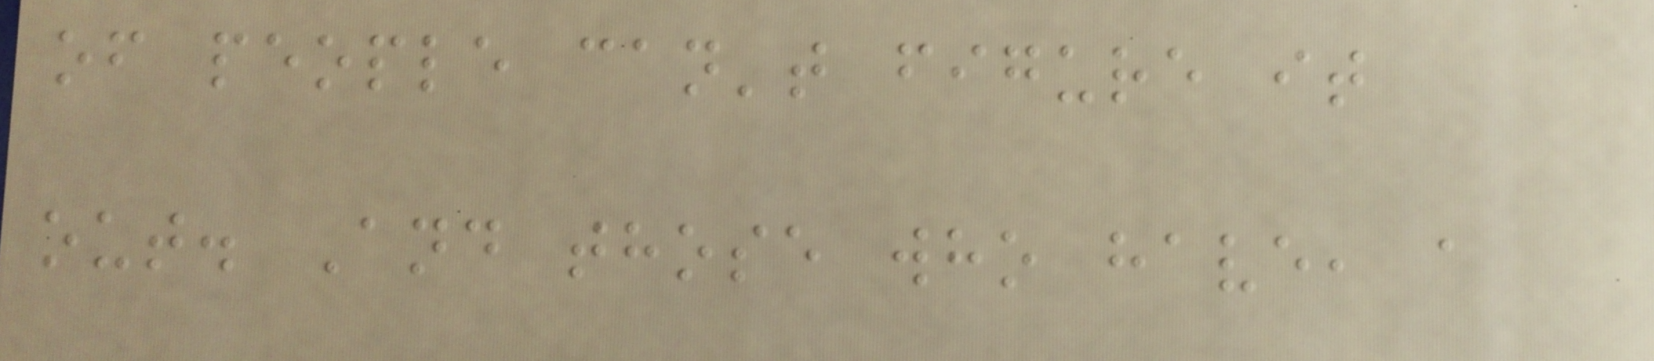of people can't figure it
out. And those who have, a
